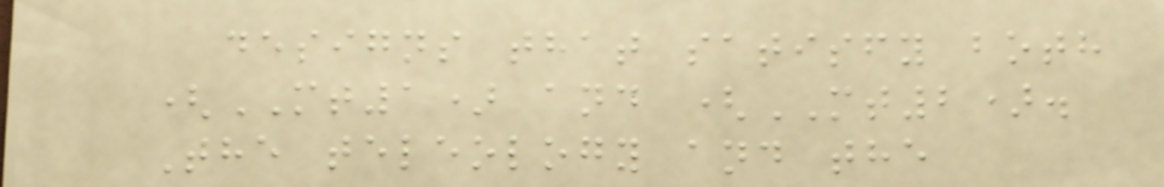designs that satisfy both
(MT1) and (MT2).
The teleology and the
